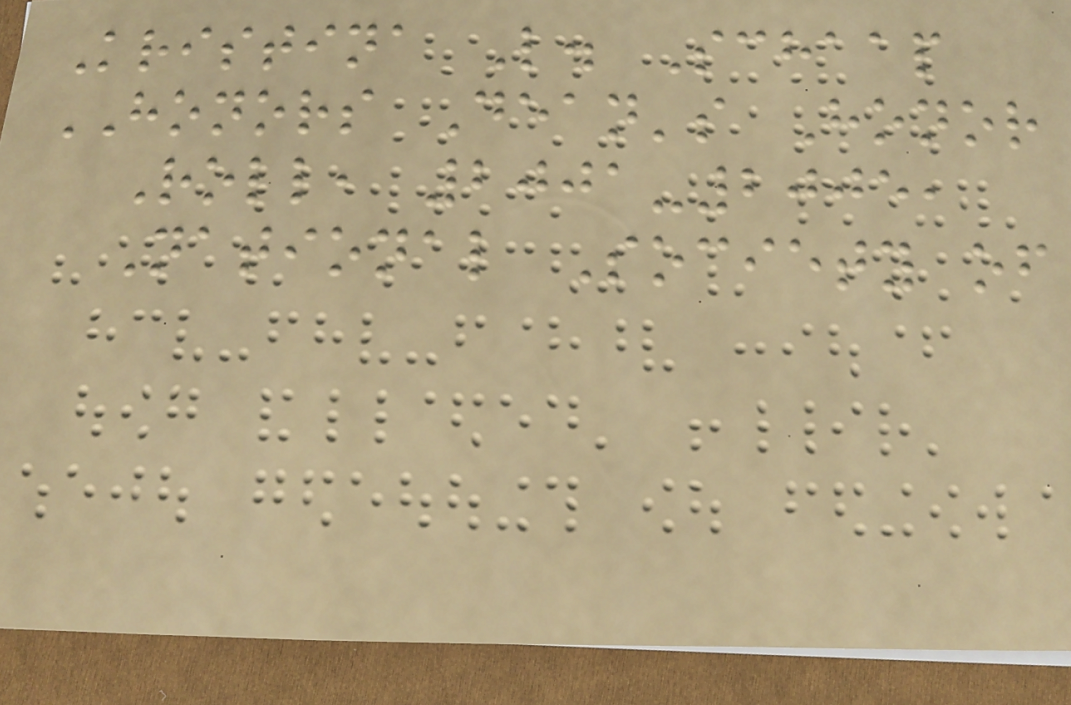Kristina L. Schaap
HONORS Dean's Honor
Roll, 2001-2005,
National Society of
